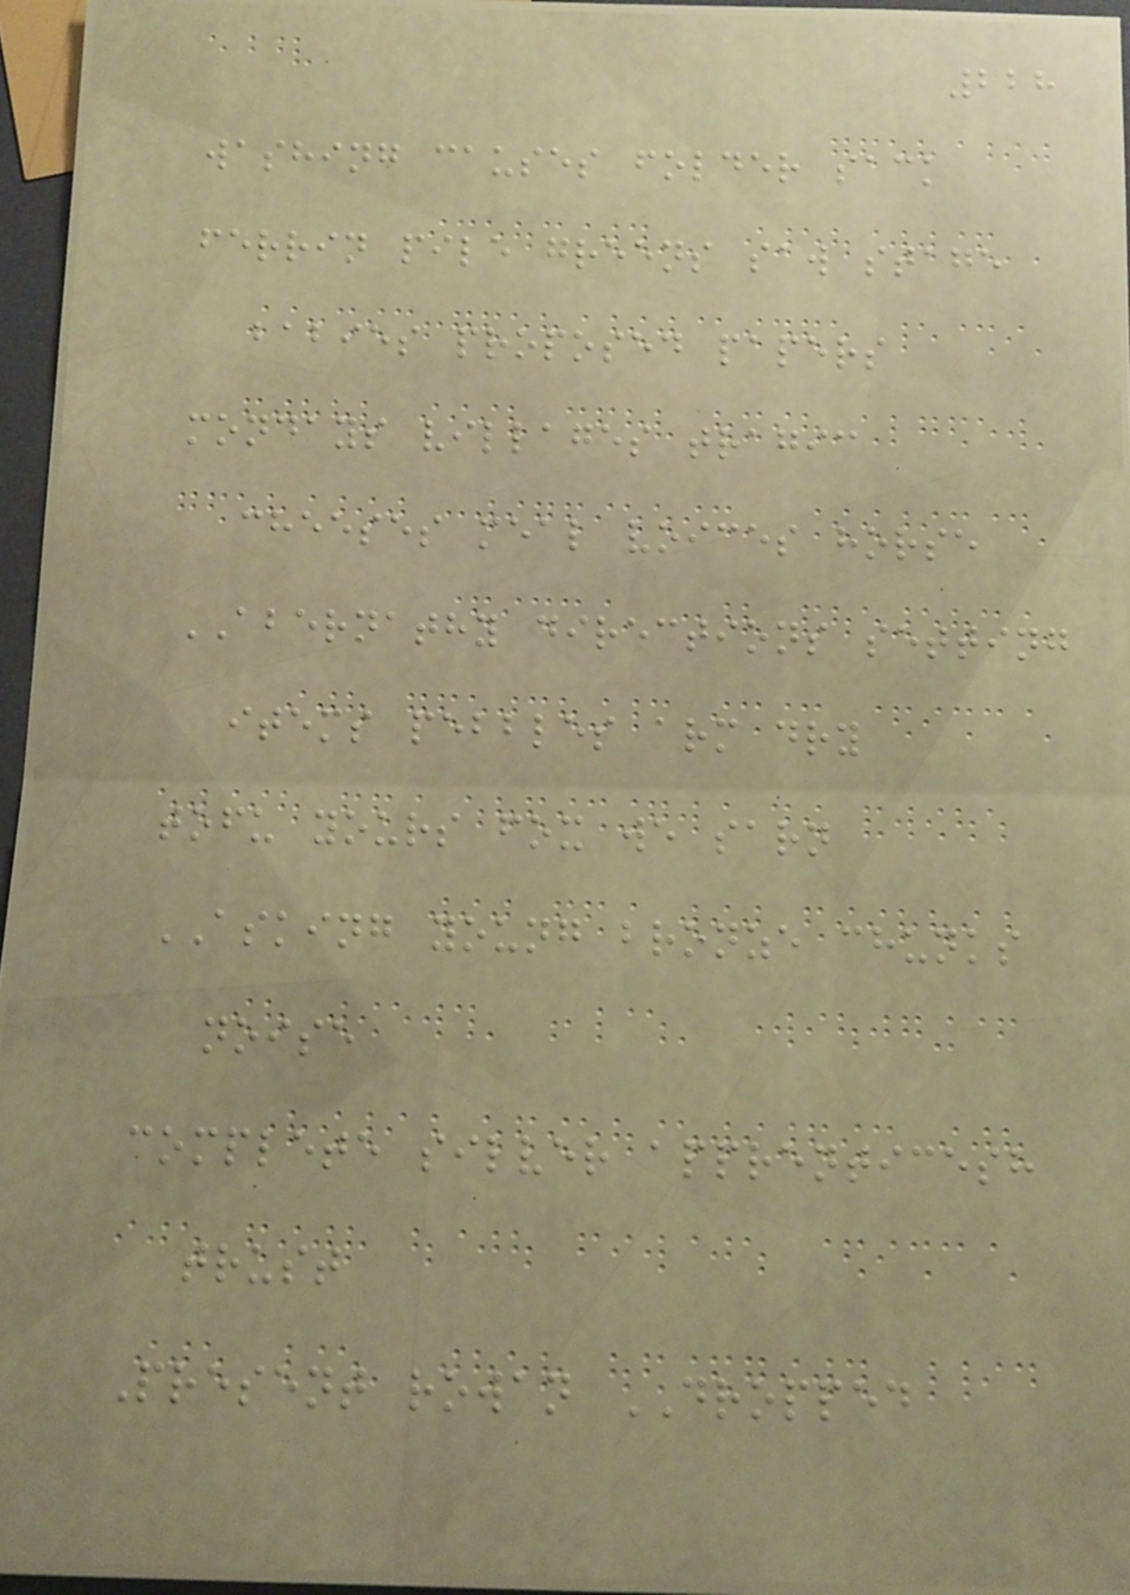228
washing causes folder sack
ferrin pile greens saw stage
babies proposed papers
mondays villages tragic
cheeses meal voices horse
ABERNATHY directions setting
items pebbles arm dry
tofu yours fox we sarn
ASKING young bronze chunks
noise
complete silver apprenticesh
trust
Present rowan DROPPED
